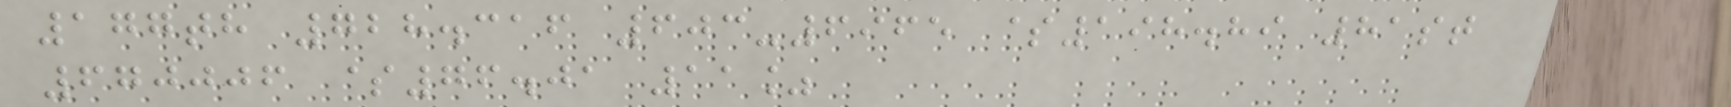177th 728.316 603-6965 $198.89 81st
670006 $76.01 11%
